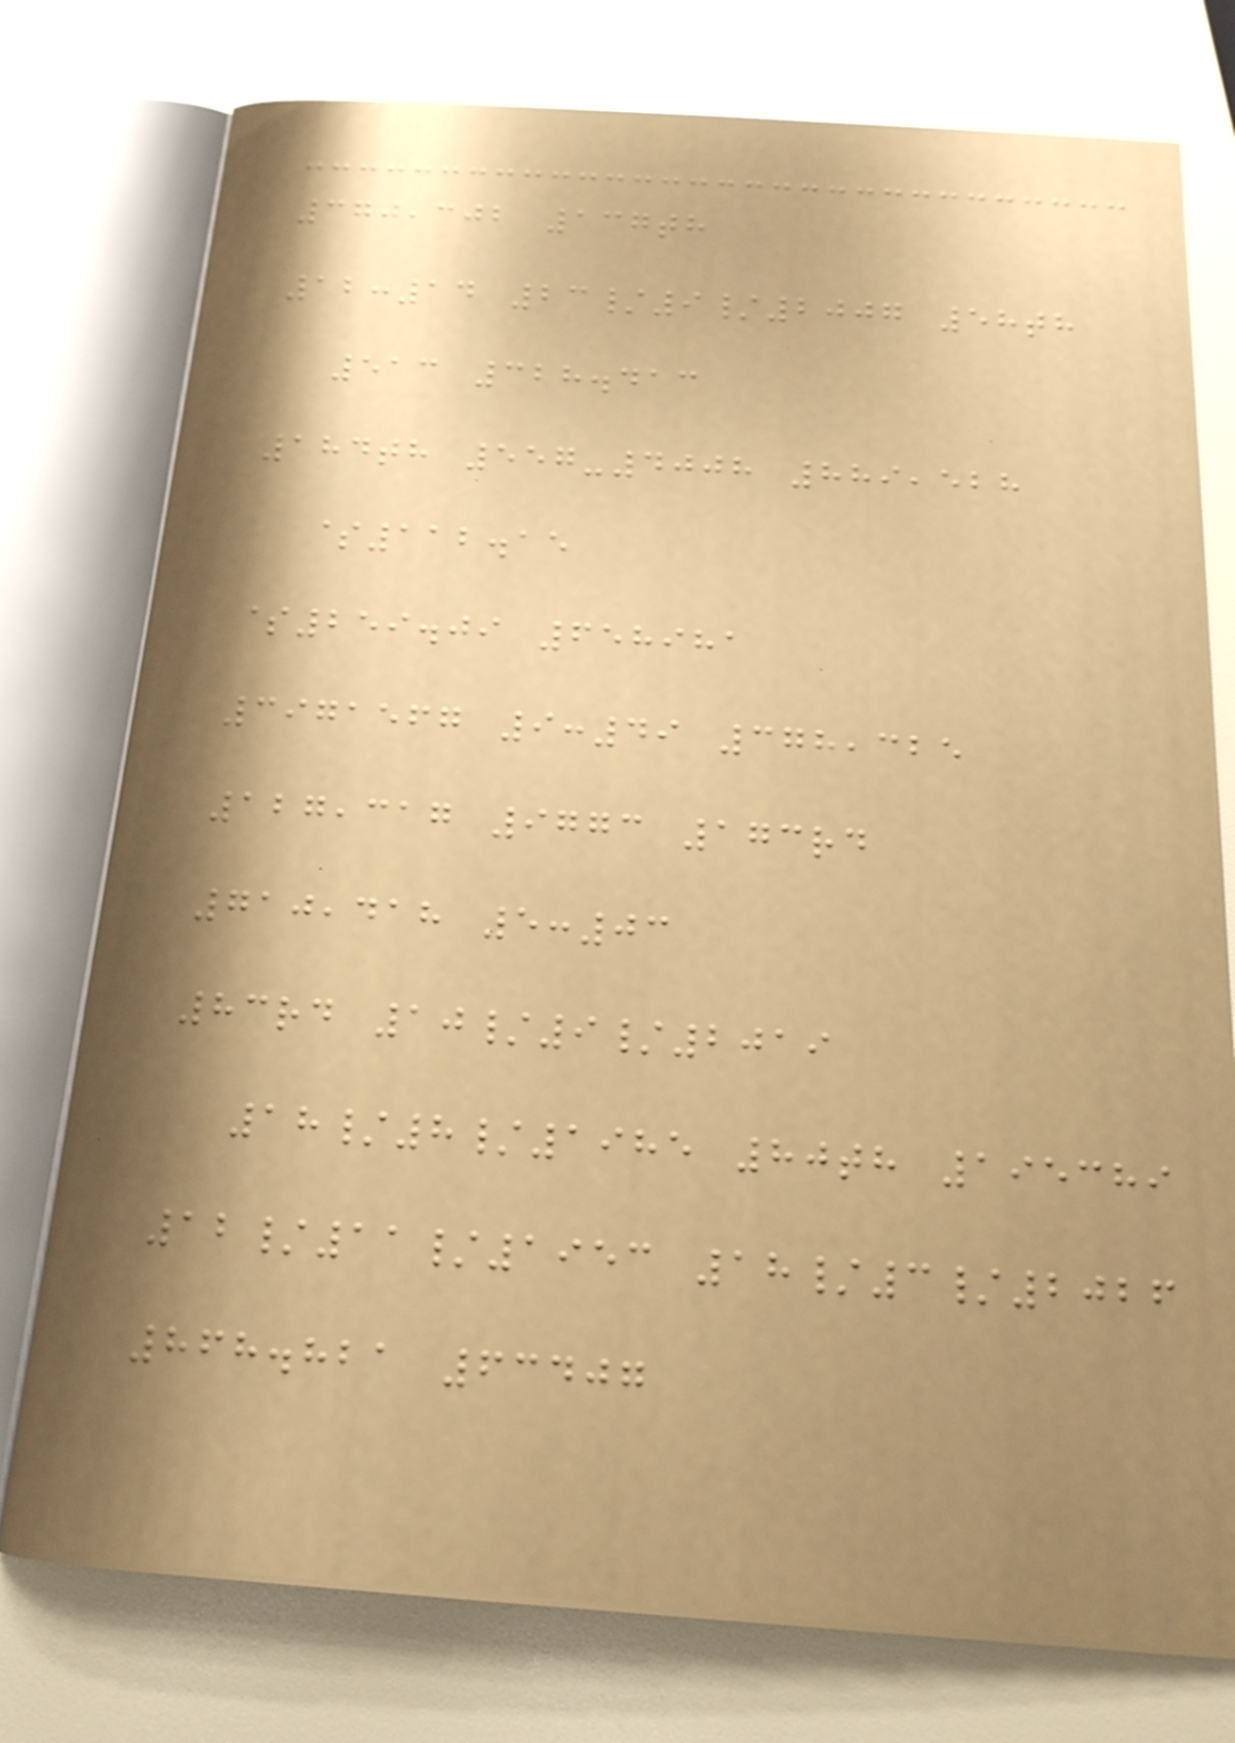370,302 137th
12:14 23/9/2007 58th
513 328.413
184th 557-4008 889,528
$112.15
$259.09 658981
3971567 9:49 378,325
127,317 9773 173rd
710,418 5:03
83rd 10/9/2019
18/8/1985 80th 195389
12/11/1953 18/3/2026
868.821 63407
